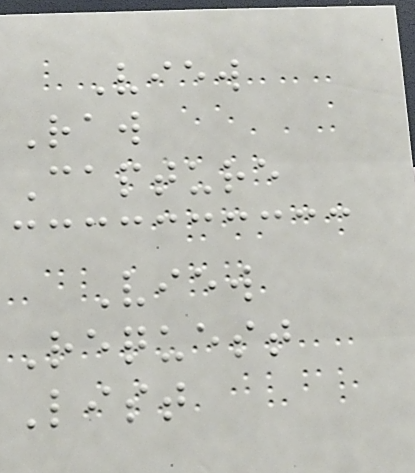View
Raw
Capture
View
Request
List
